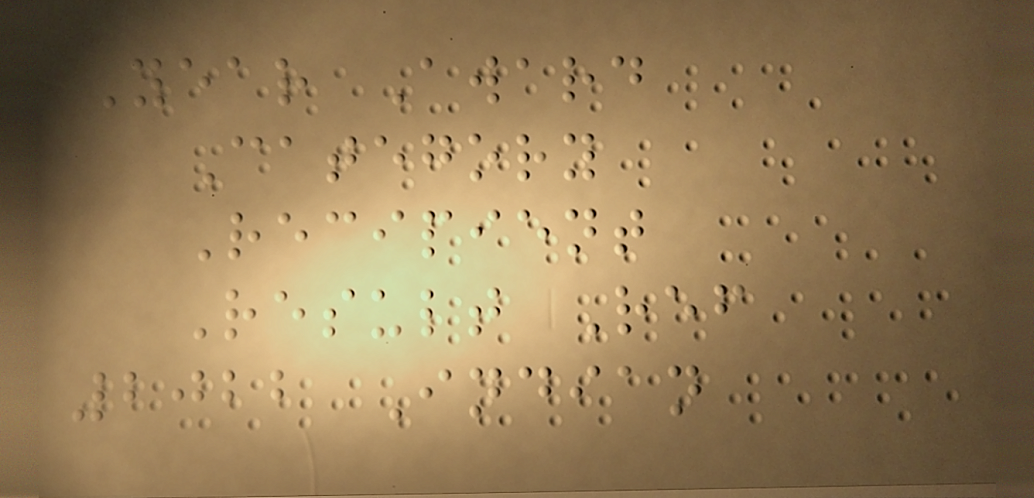Year Award
Category
Recipient
Result Ref
2022 Indian
